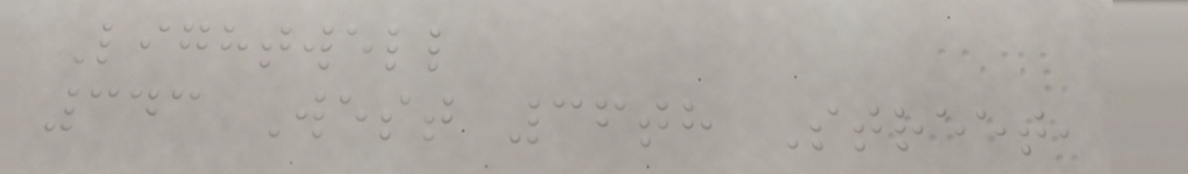Lightwell
343 West 36th Street,
